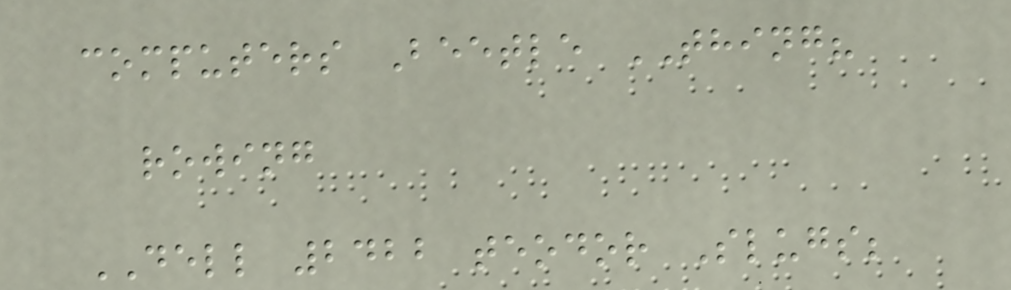computers Beetle THING?
rowing
DELL 2422 teodor Slugs;
